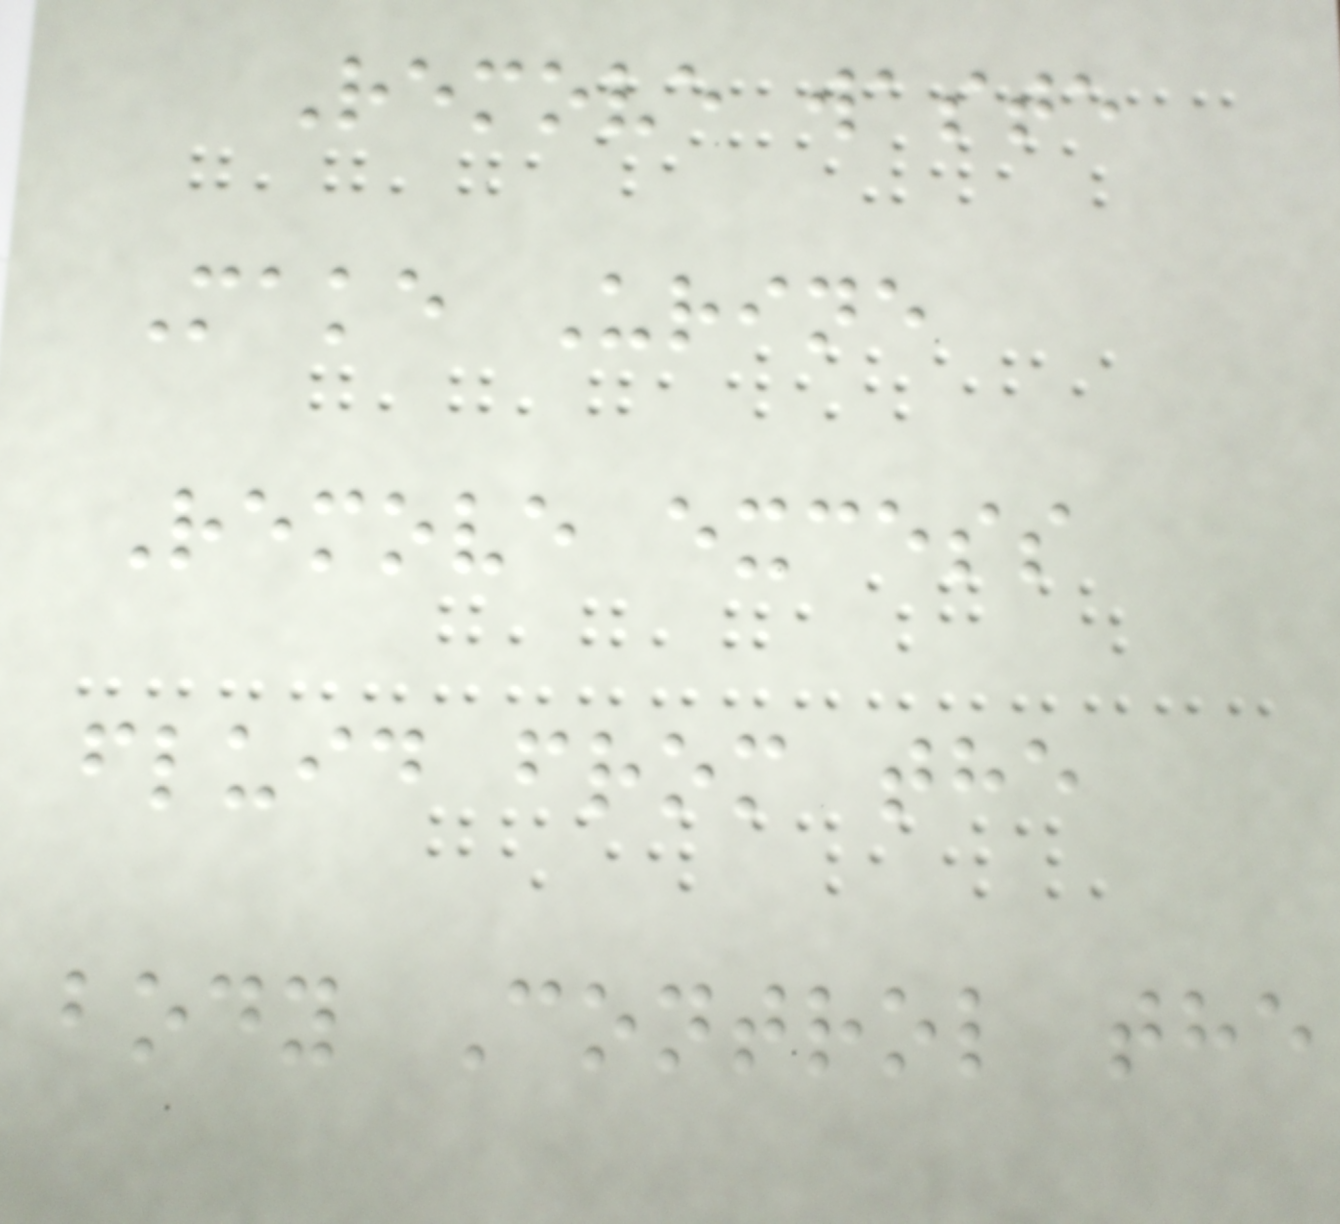Remove waste
Make Urine
Remove excess
fluid from the
body Control the
